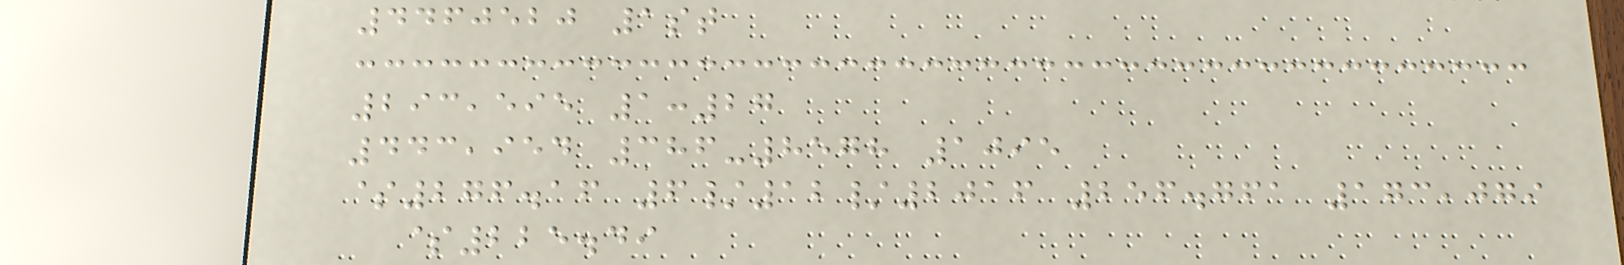4460520 1st
293,595 1:27
443,954 386-8578 1095
$276.16 6/12/2016 256.761 173,079
$225.49
